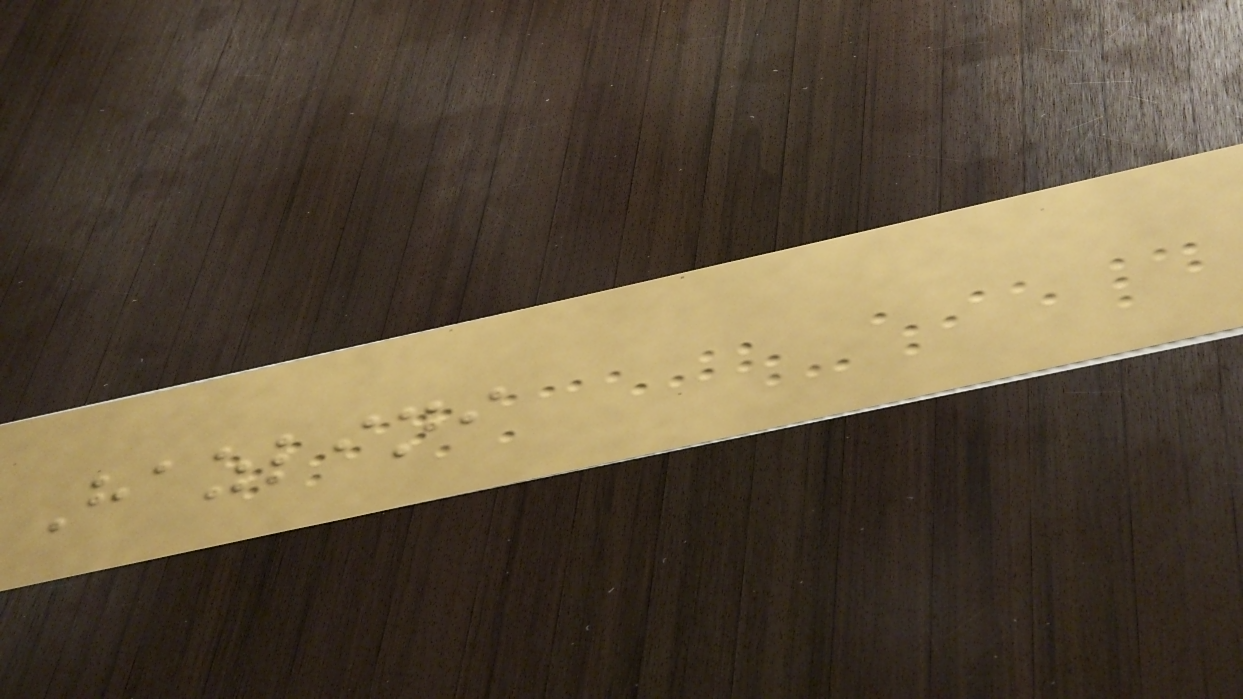Hazlini
